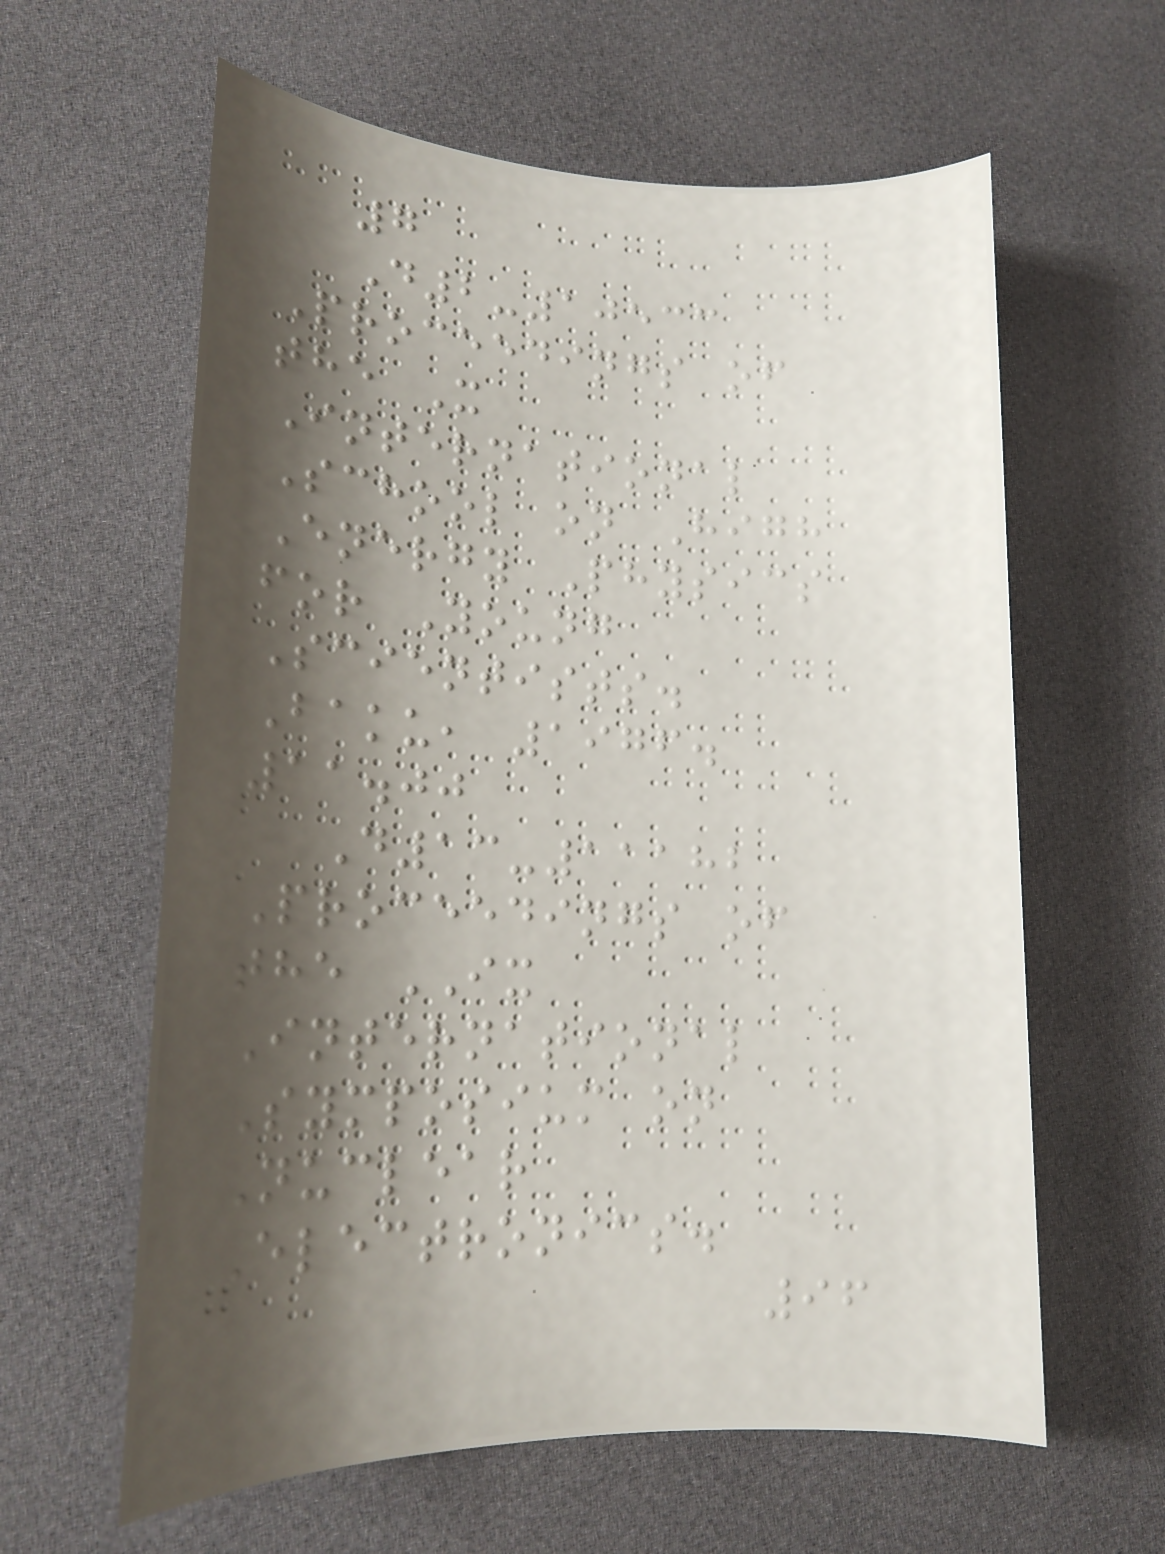7
D2-10533
Proceedings of
the X
International
School on High
Energy Physics
for Young
Scientists.
Baku, 1976.
11.00
D13-11182
Proceedings of
the IX
International
Symposium on
Nuclear
Electronics.
96
